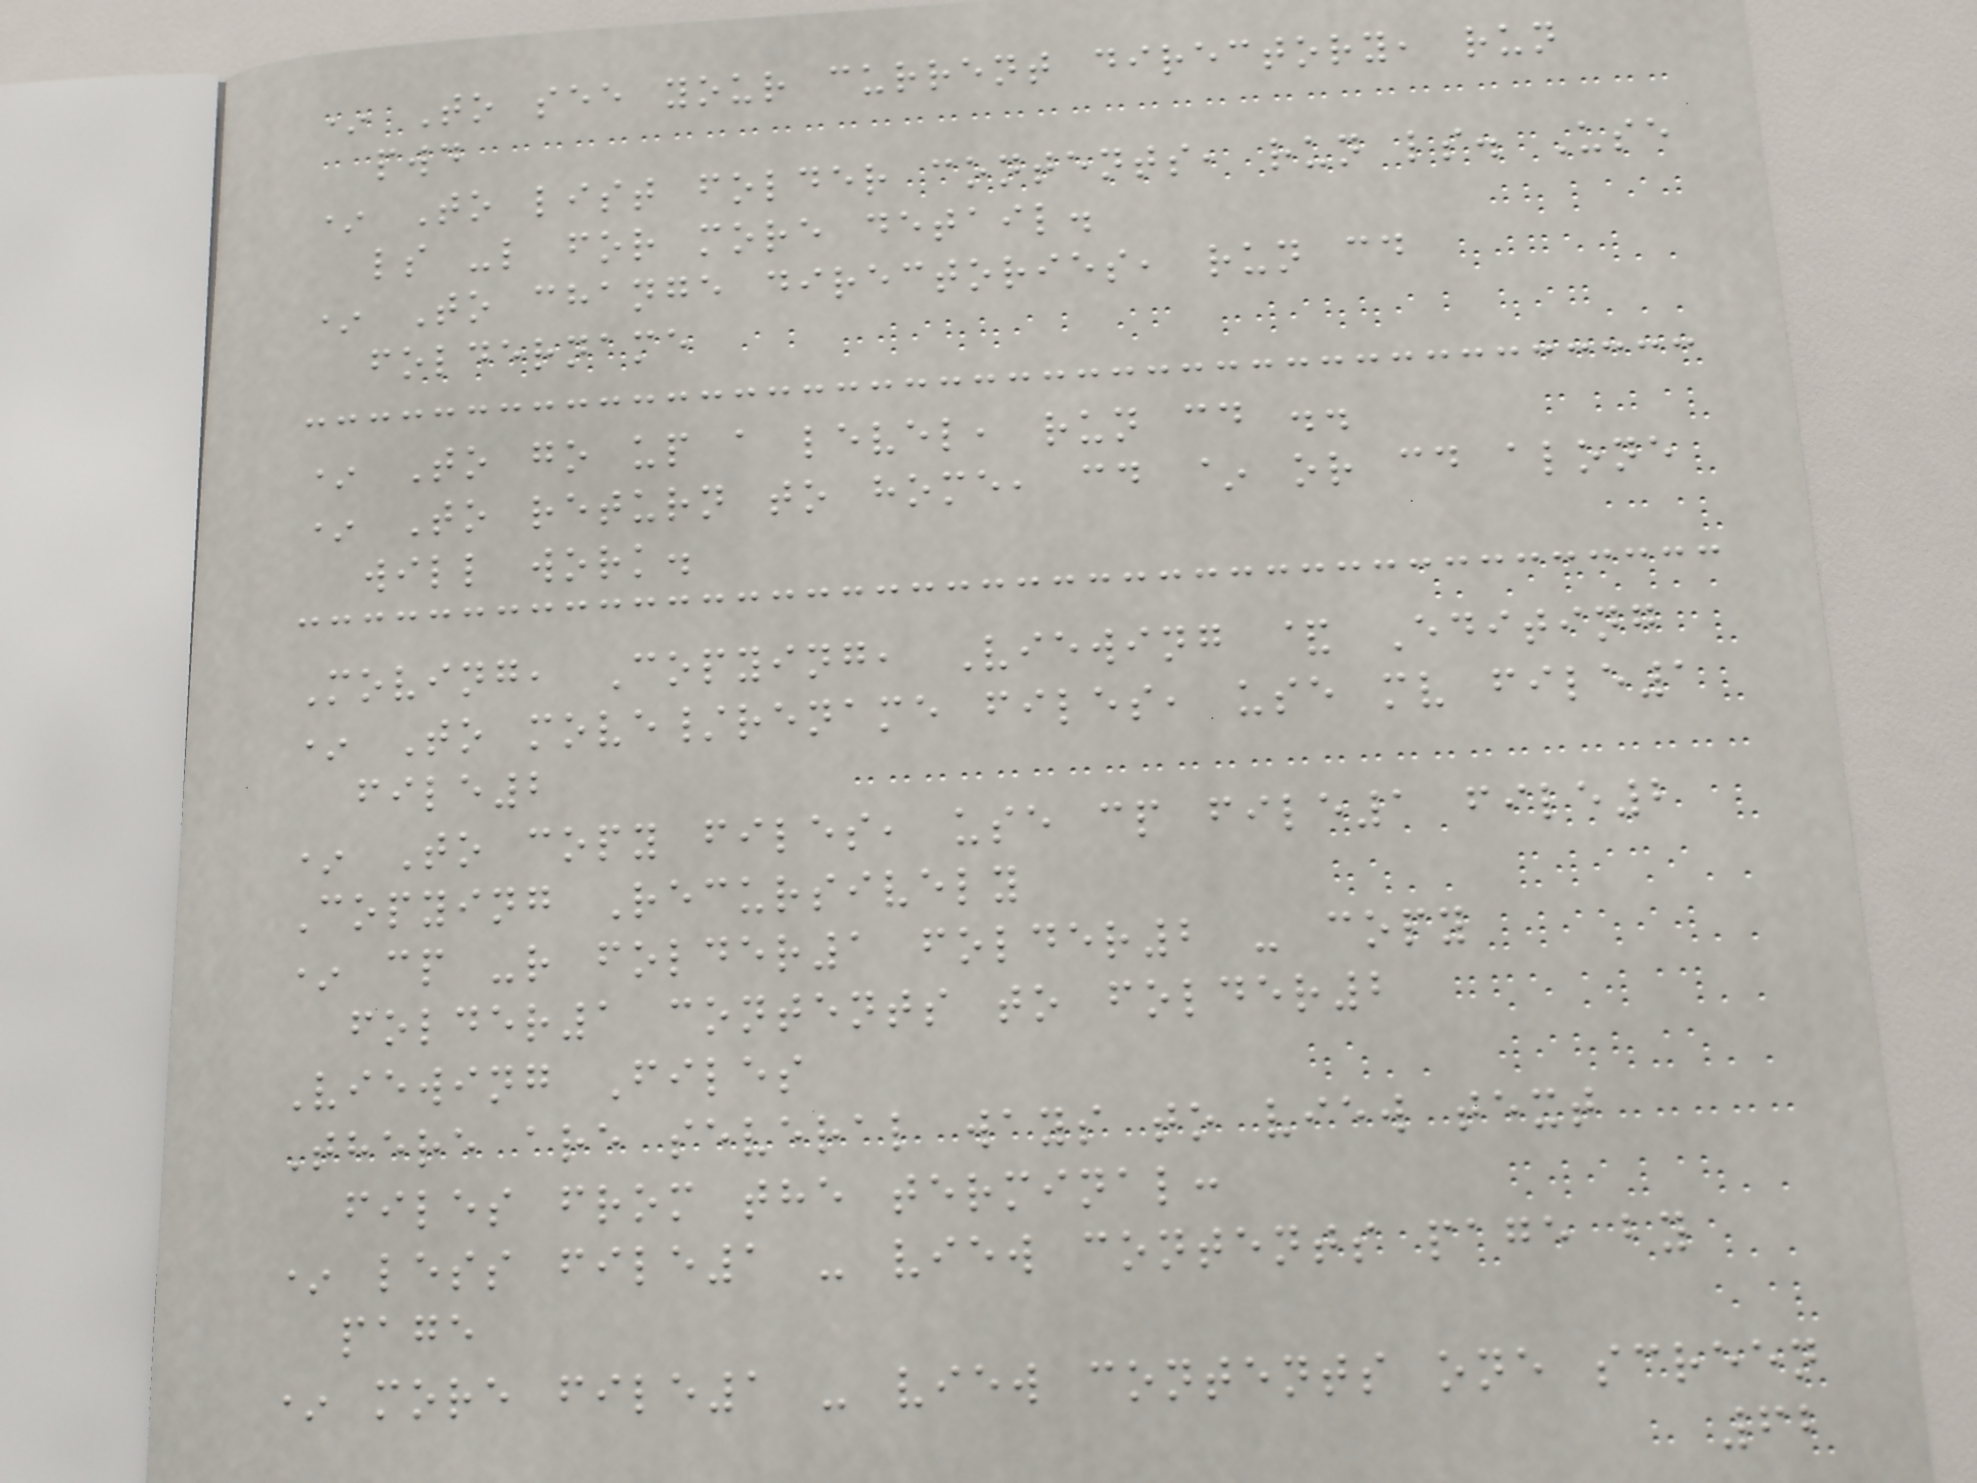* To see your current directory, run
pwd
* To list folder contents, run ls. Use
ls -l for more detail.
* To change directories, run cd
foldername
* To go up a level, run cd ..
* To return to home, cd ~ or cd alone
will work.
Moving, Copying, Viewing & Editing
* To move/rename files, use mv file1
file2
* To copy files, use cp file1 file2
Copying Recursively
* cp -r folder1 folder2 - copy
folder1 contents to folder2
Viewing Files
There are several ways to view text
files from the terminal:
* less file1 - view contents page by
page
* more file1 - view contents one screen
62
